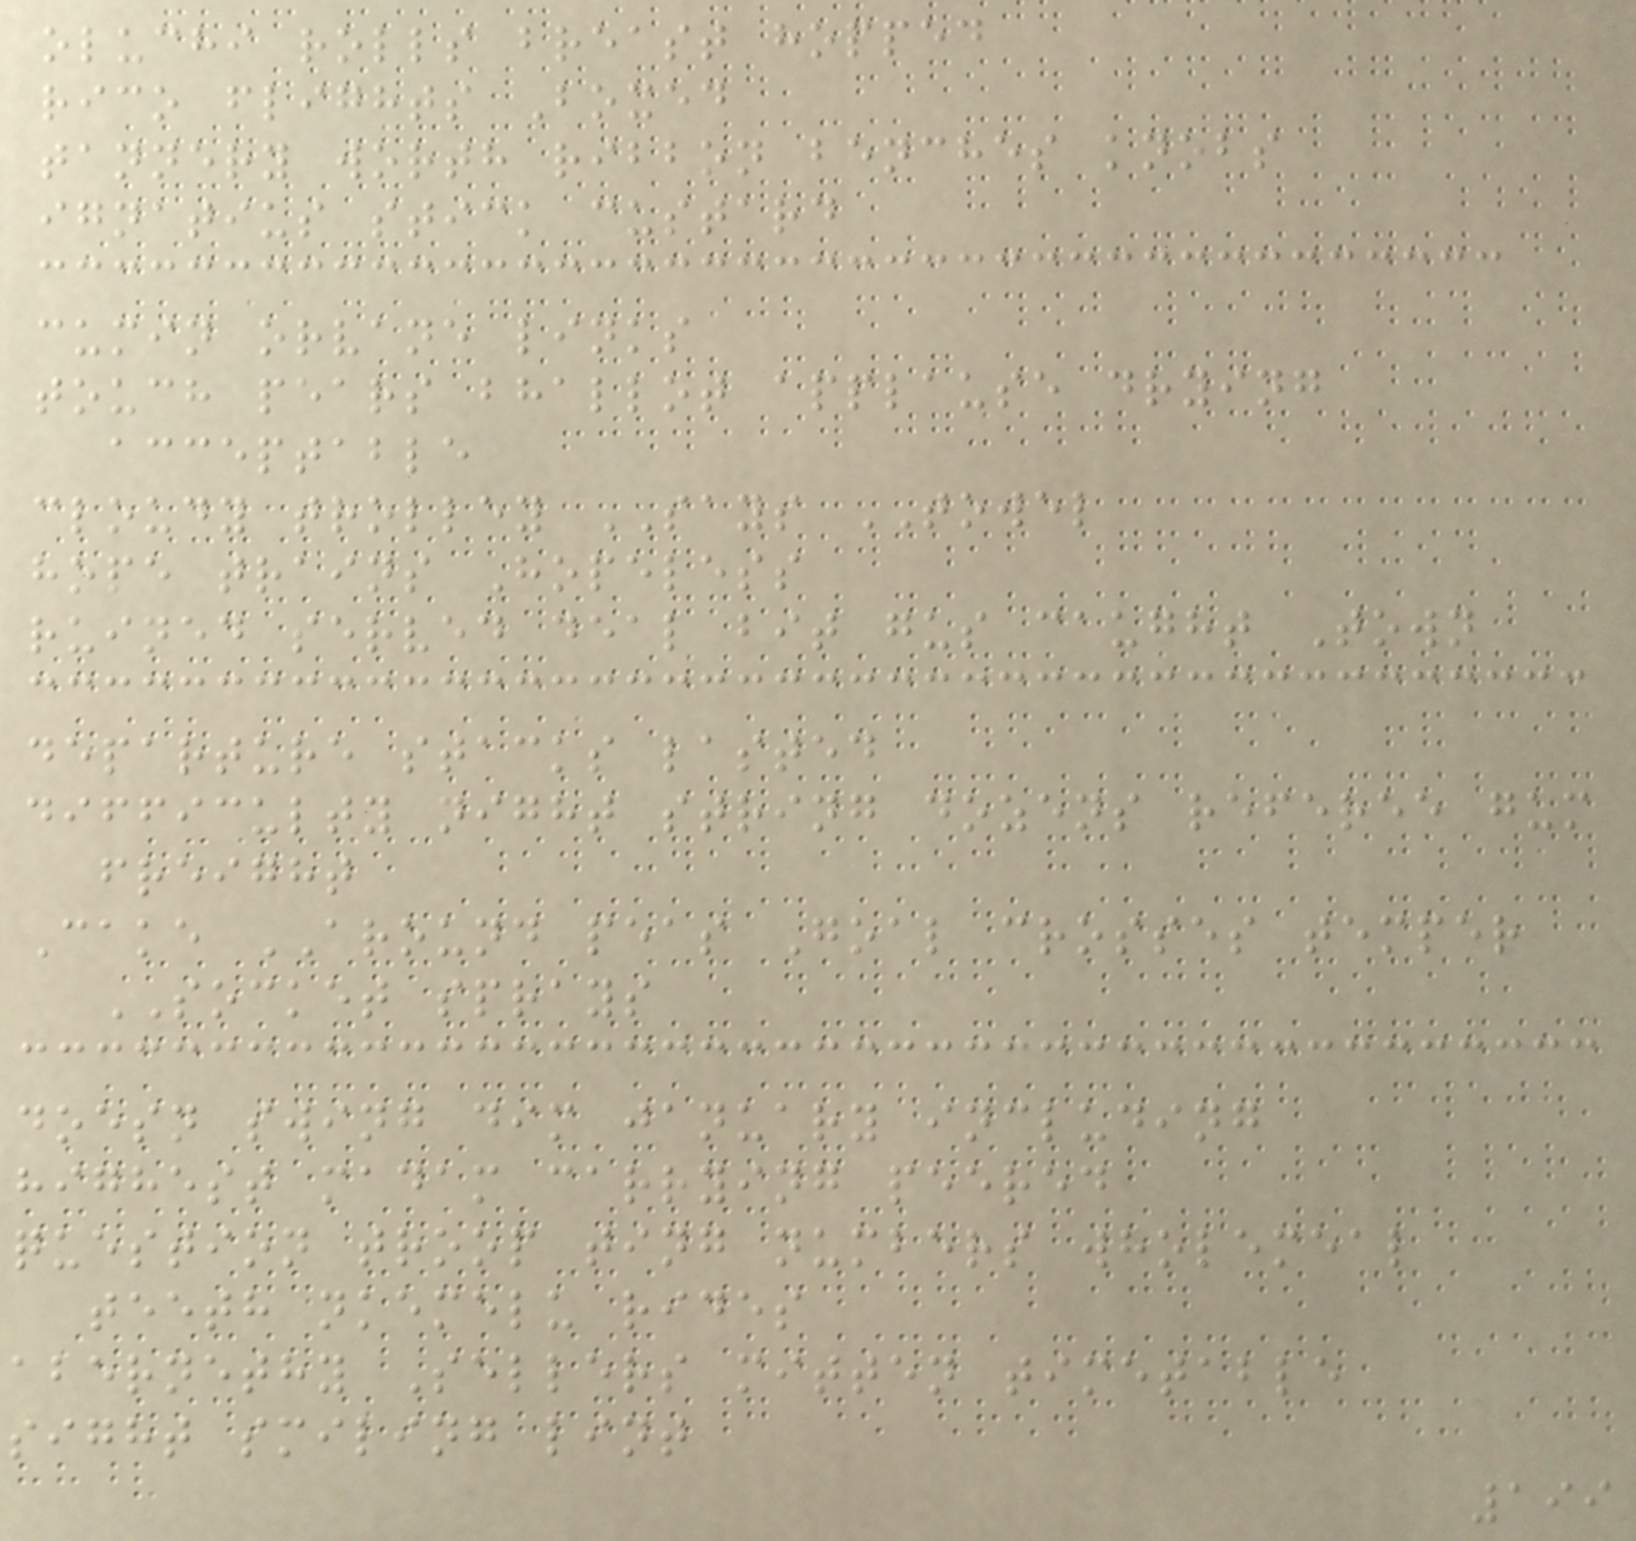oluchi rolls breast hopped
rico flights Boxed
tannery worth ribbon benches knobs
ignatius stick custard
cumin orvane links
touch pears bhallot applause drying
acceptable
cloudy trolley SAYS TOWEL
hope trains Hopeless
ruined served deal bit gus caught Town
departure stacks lasted
difficulty night string dozens referee gum
freight
Cake AROUND peas Goal crosses temper
SOCKET sprays
doesn swing dim january including
highest madam carrying peered
question troop ting numbers wholemeal
teeth nkemelu rides
abernethy Sellers mitten timetable
sight smiling lint
199
